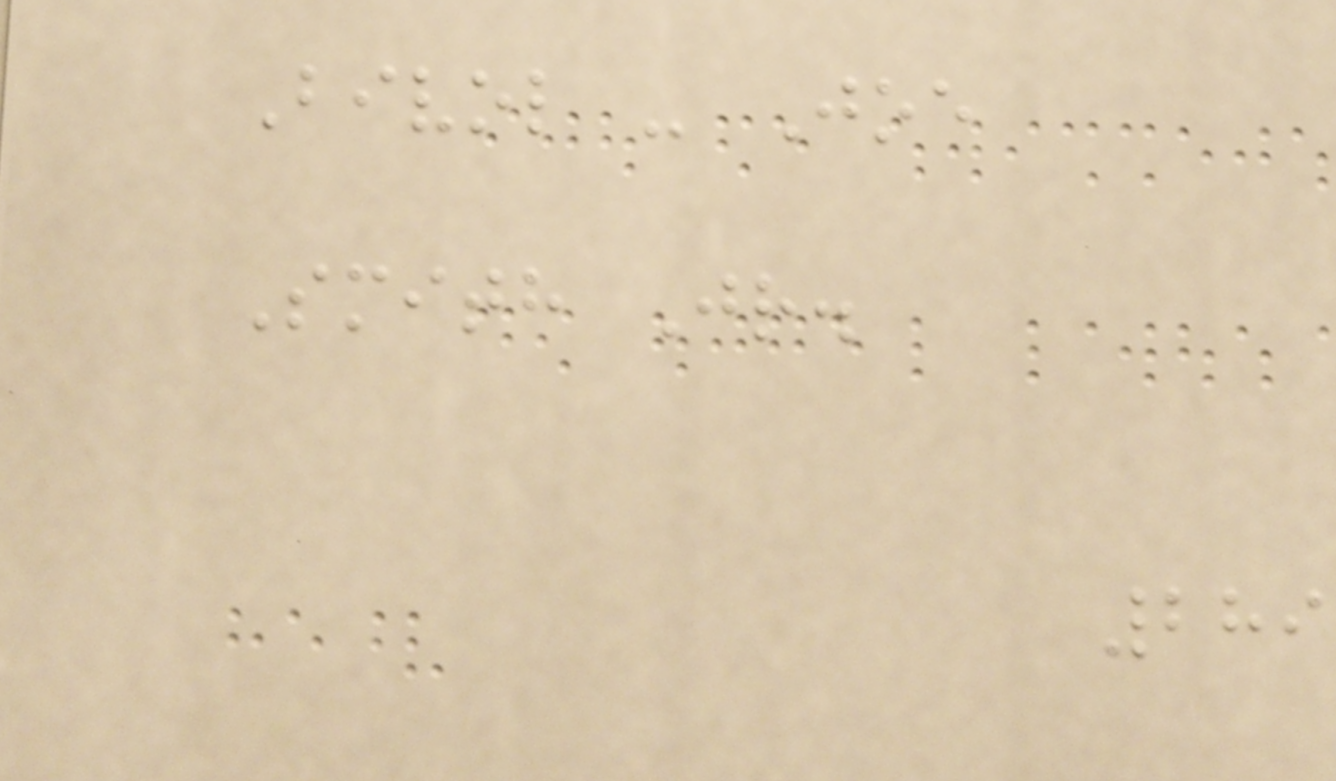Bivol - Joe
Smith Jr.
289
